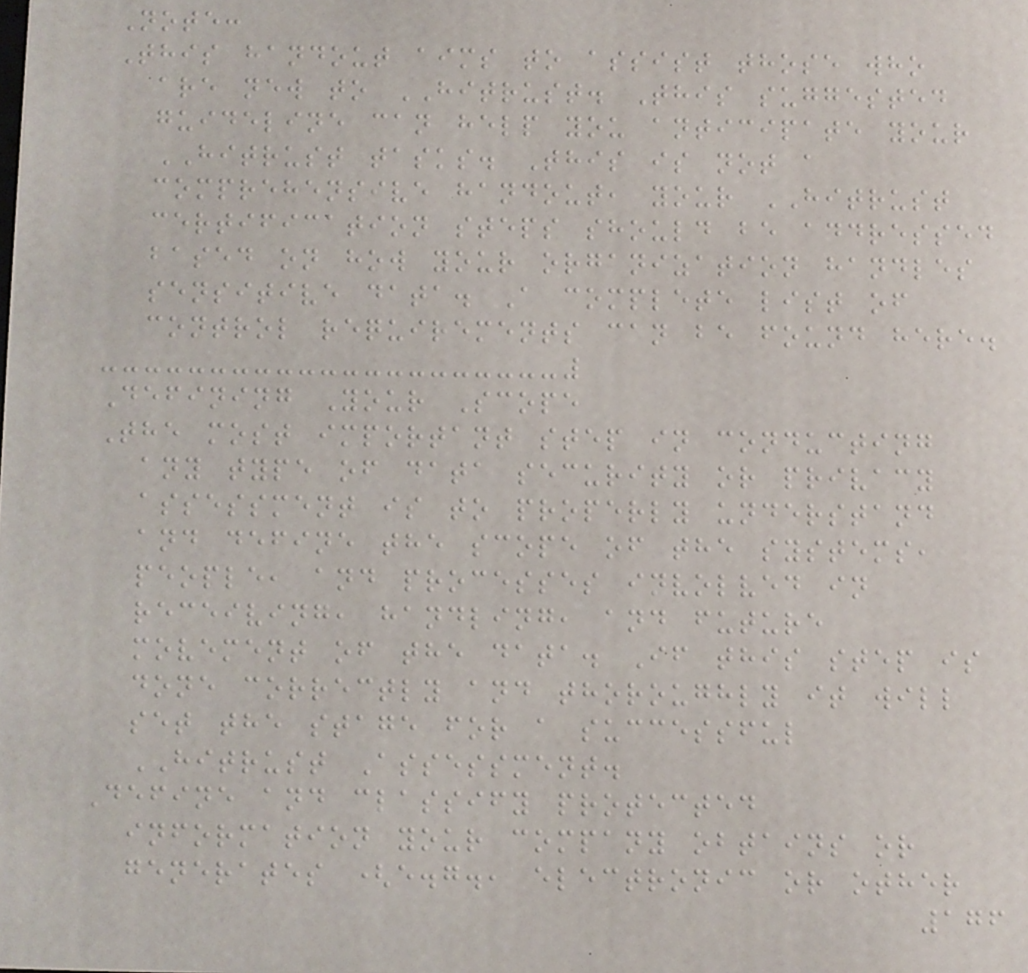Note:
This handout aims to assist those who
are new to HITRUST. This suggested
guideline can help you anticipate your
HITRUST tasks. This is not a
comprehensive handout, your HITRUST
certification steps should be addressed
based on how your organization handles
sensitive data. A complete list of
control requirements can be found here.
Defining Your Scope
The most important step in conducting
any type of data security or privacy
assessment is to properly understand
and define the scope of the systems,
people, and processes involved in
receiving, handling, and future
movement of the data. If this step is
done correctly and thoroughly it will
set the stage for a successful
HITRUST Assessment.
Define and classify protected
information your company obtains or
generates (e.g., electronic or other
176
